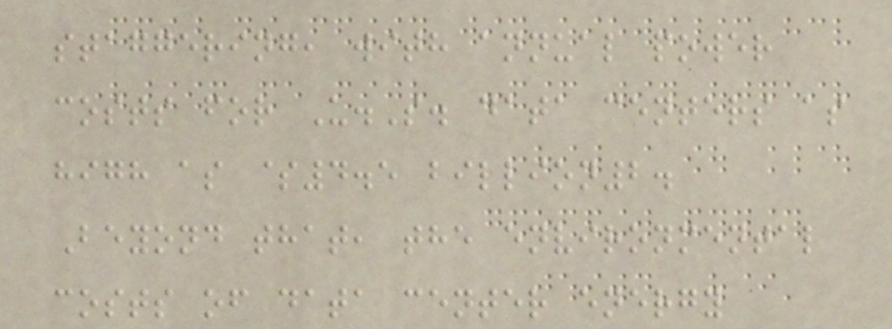staggering, with annual power
costs for U.S. data centers as
high as $4.5 billion2.
Beyond that, the environmental
costs of data center energy
